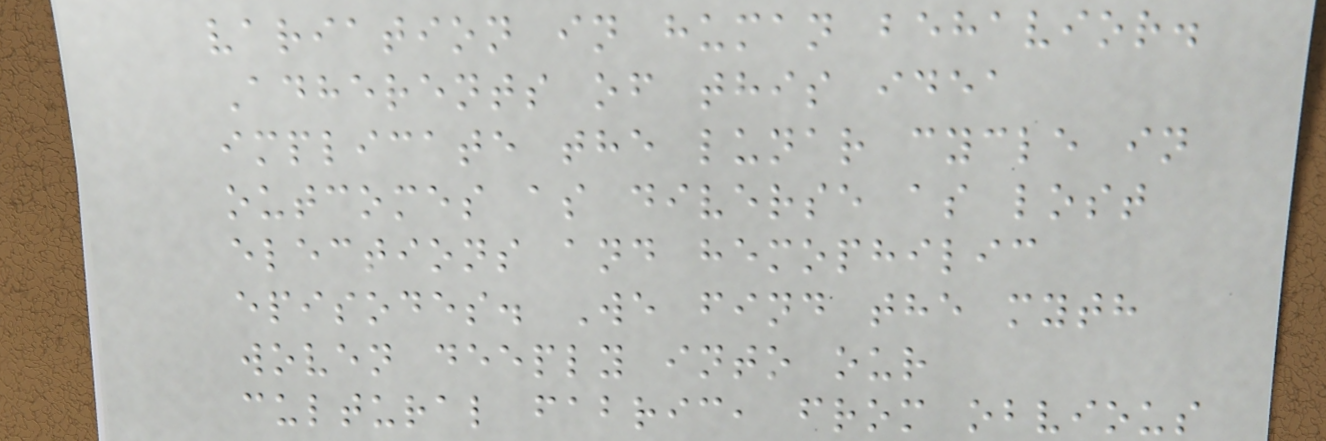variation in human behavior.
Adherents of this idea
implicate the lunar cycle in
outcomes as diverse as lost
elections and hemophilic
episodes. We find the myth
woven deeply into our
cultural fabric, from obvious
